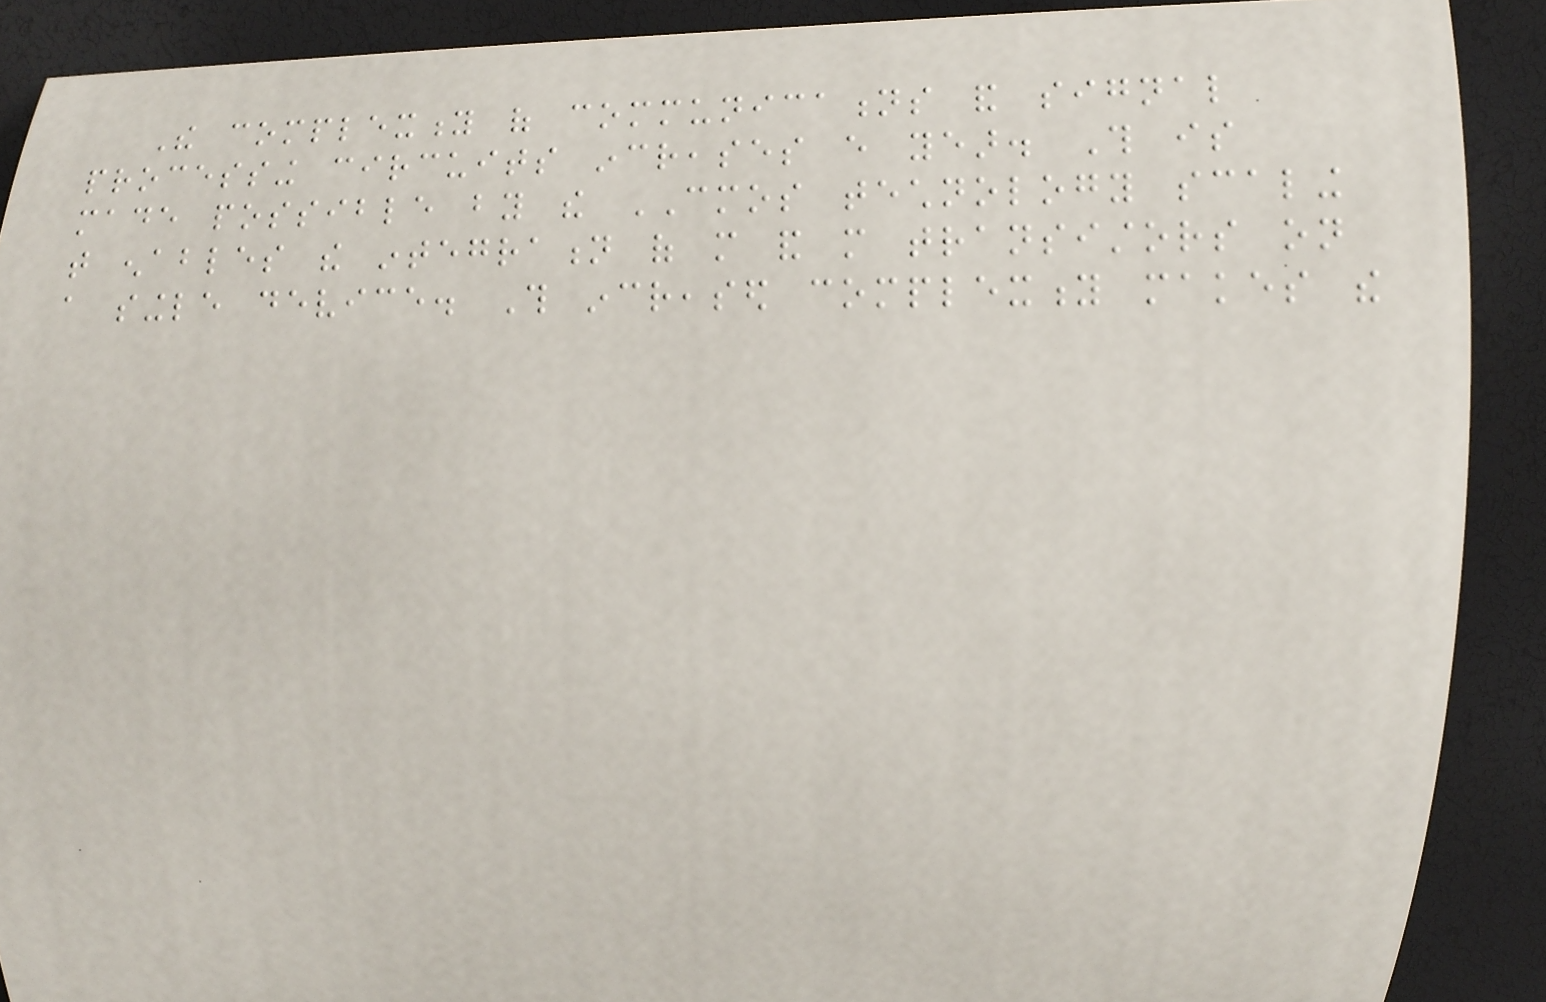The complexity of communications and signal
processing circuits increases every year. This is
made possible by the CMOS technology scaling
that enables the integration of more and more transistors on
a single device. This increased complexity makes the
